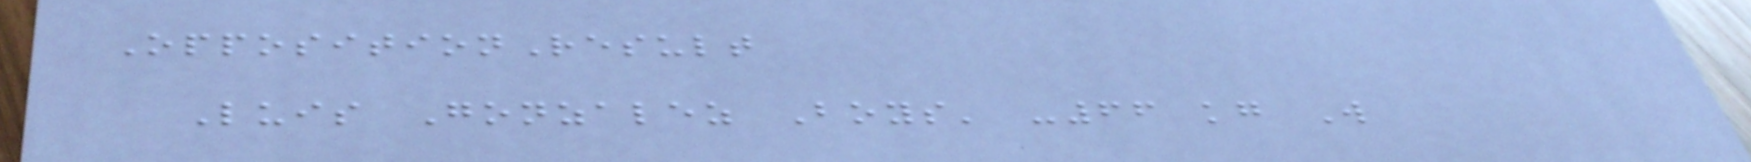OppositionResult
Luis Gonzalez Boys' -66 kg W
